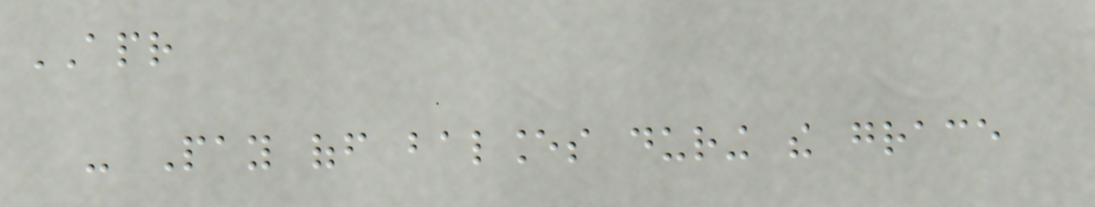APR
- Pay off balances during the grace
